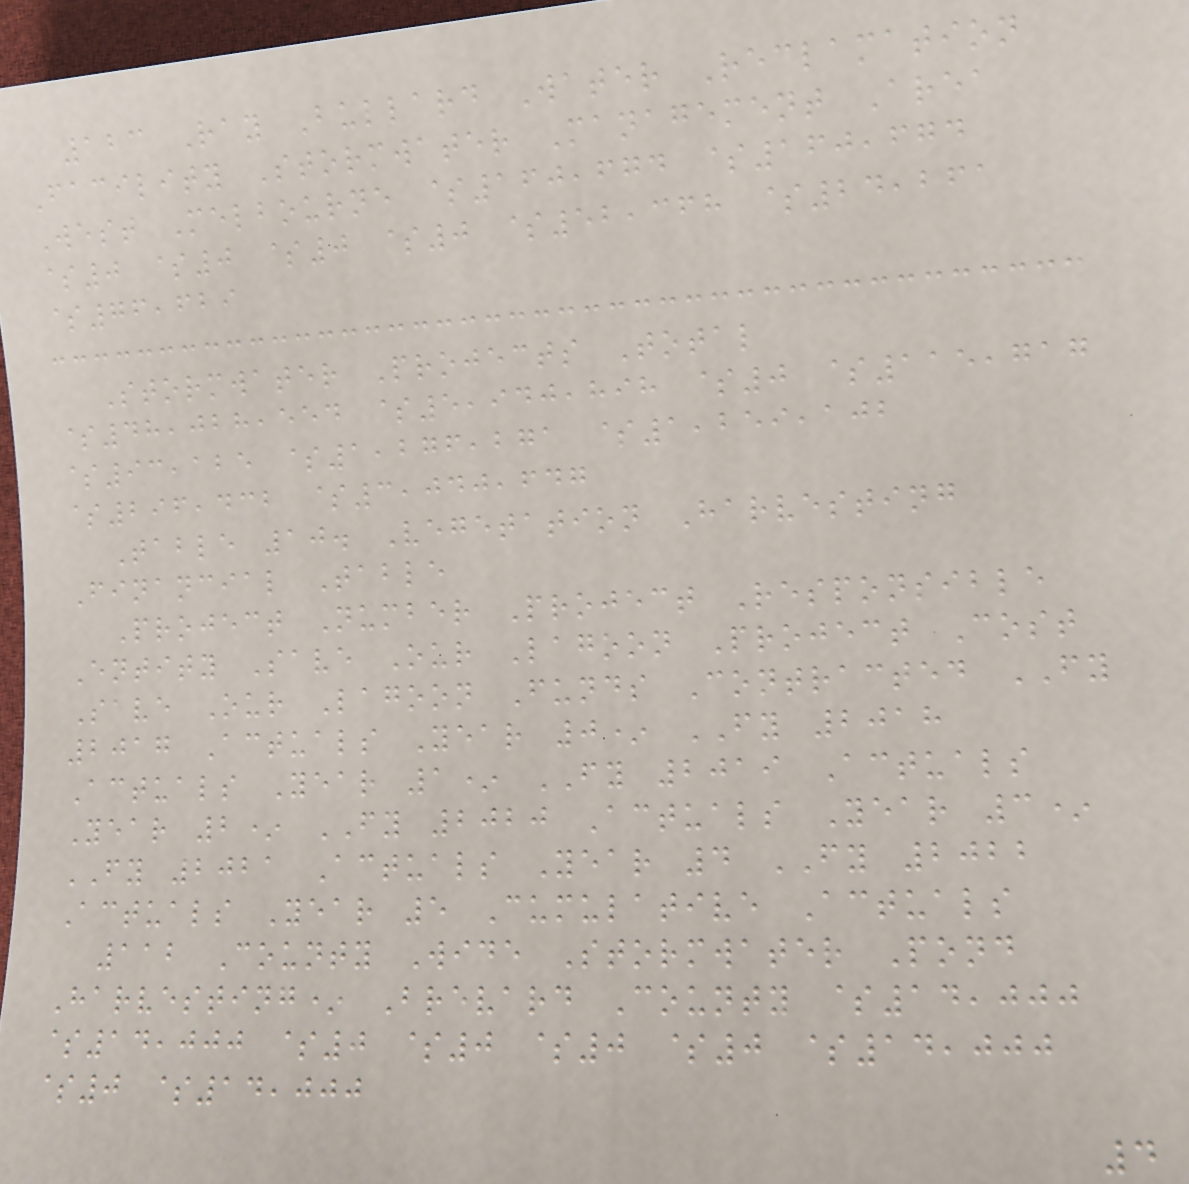123 Ray Bullard Water Reclamation
Facility Stormwater Management Area
West Melbourne $160,674 $160,674
$0 $0 $0 $0 $52,368 $24,261
$76,629
Stormwater Projects Total
$48,028,554 $5,940,898 $0 $115,717
$93,125 $1,276,271 $1,259,102
$296,432 $3,040,647
Table 10. Vegetation Harvesting
Financial Table
Project Number Project Responsible
Entity Save Our Lagoon Project Cost
Save Our Lagoon Funds Contracted FY
2017 Actuals Year 0* FY 2018
Actuals Year 1* FY 2019 Actuals
Year 2* FY 2020 Actuals Year 3*
FY 2021 Actuals Year 4 FY 2022
Actuals Year 5 Cumulative Actuals
112 County Wide Stormwater Pond
Harvesting* Brevard County $14,000
$14,000 $0 $0 $0 $0 $14,000
$0 $14,000
4
